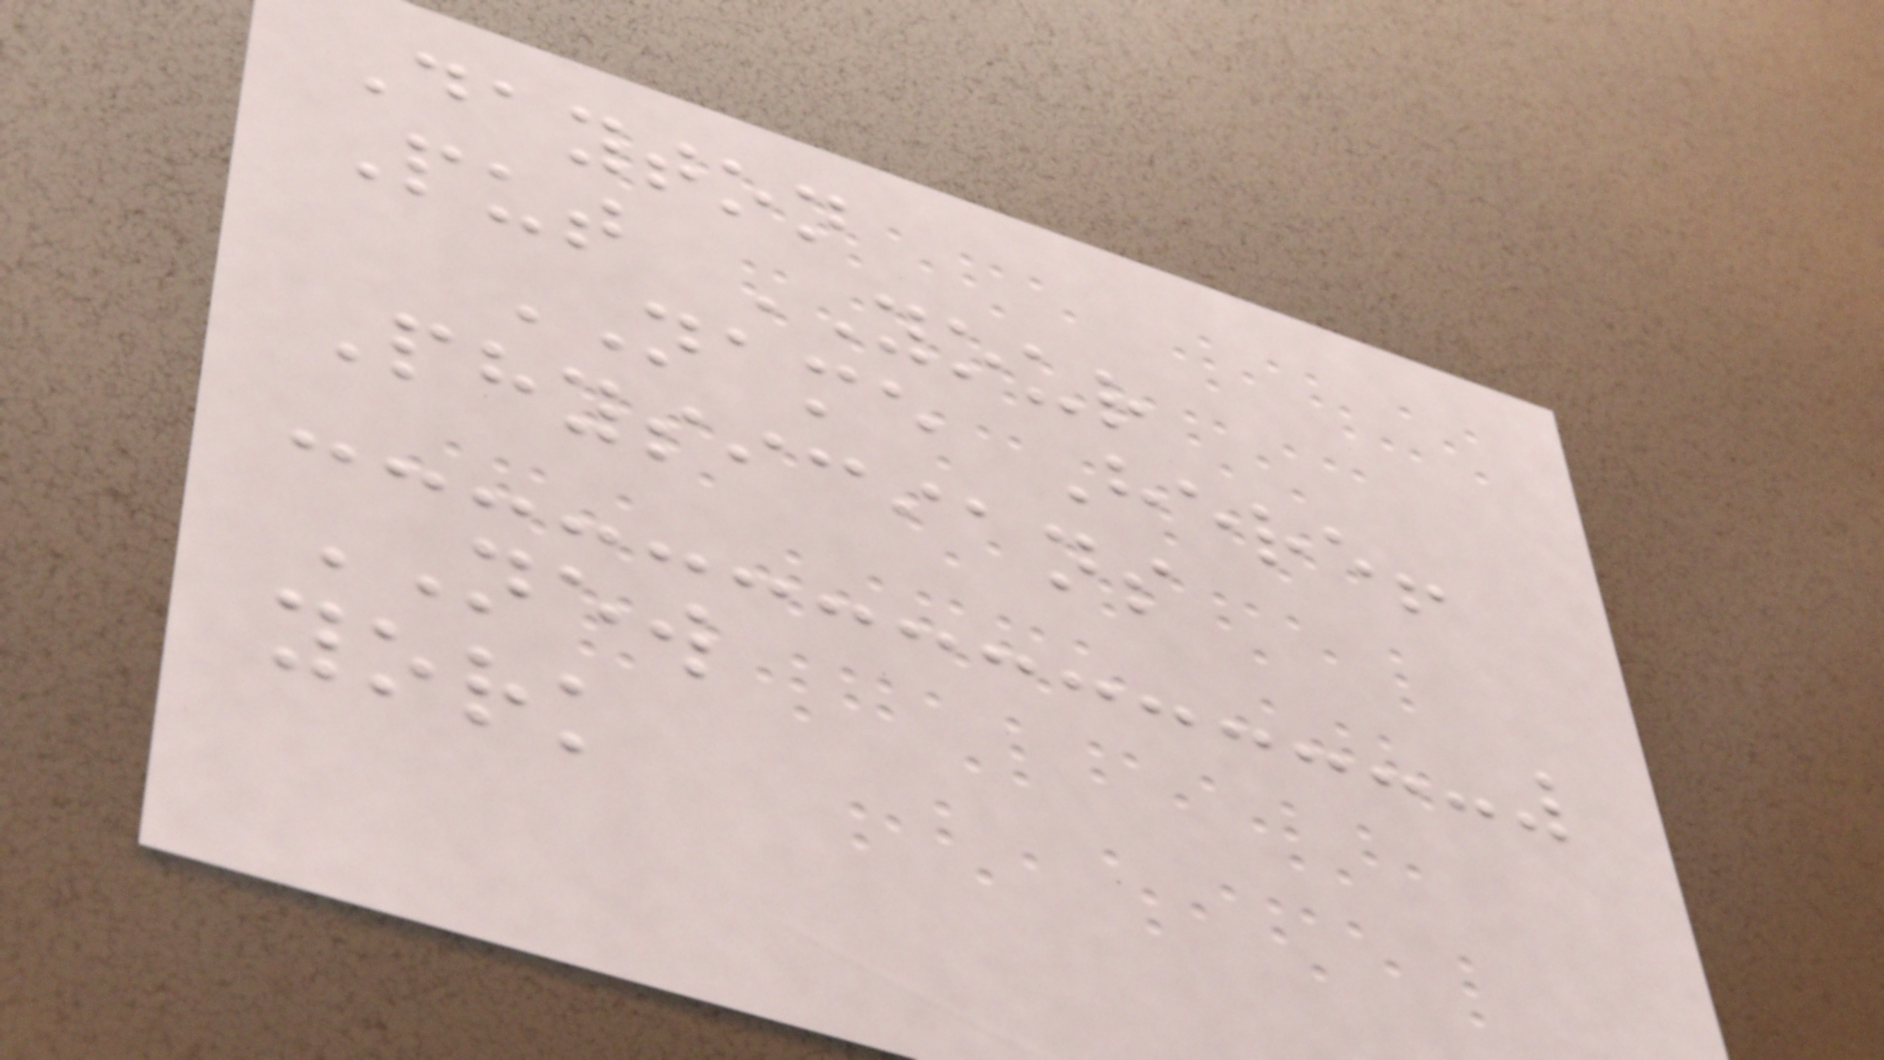Dayton
Put YOUR
NAME Here!
Physicians
NEW
york
